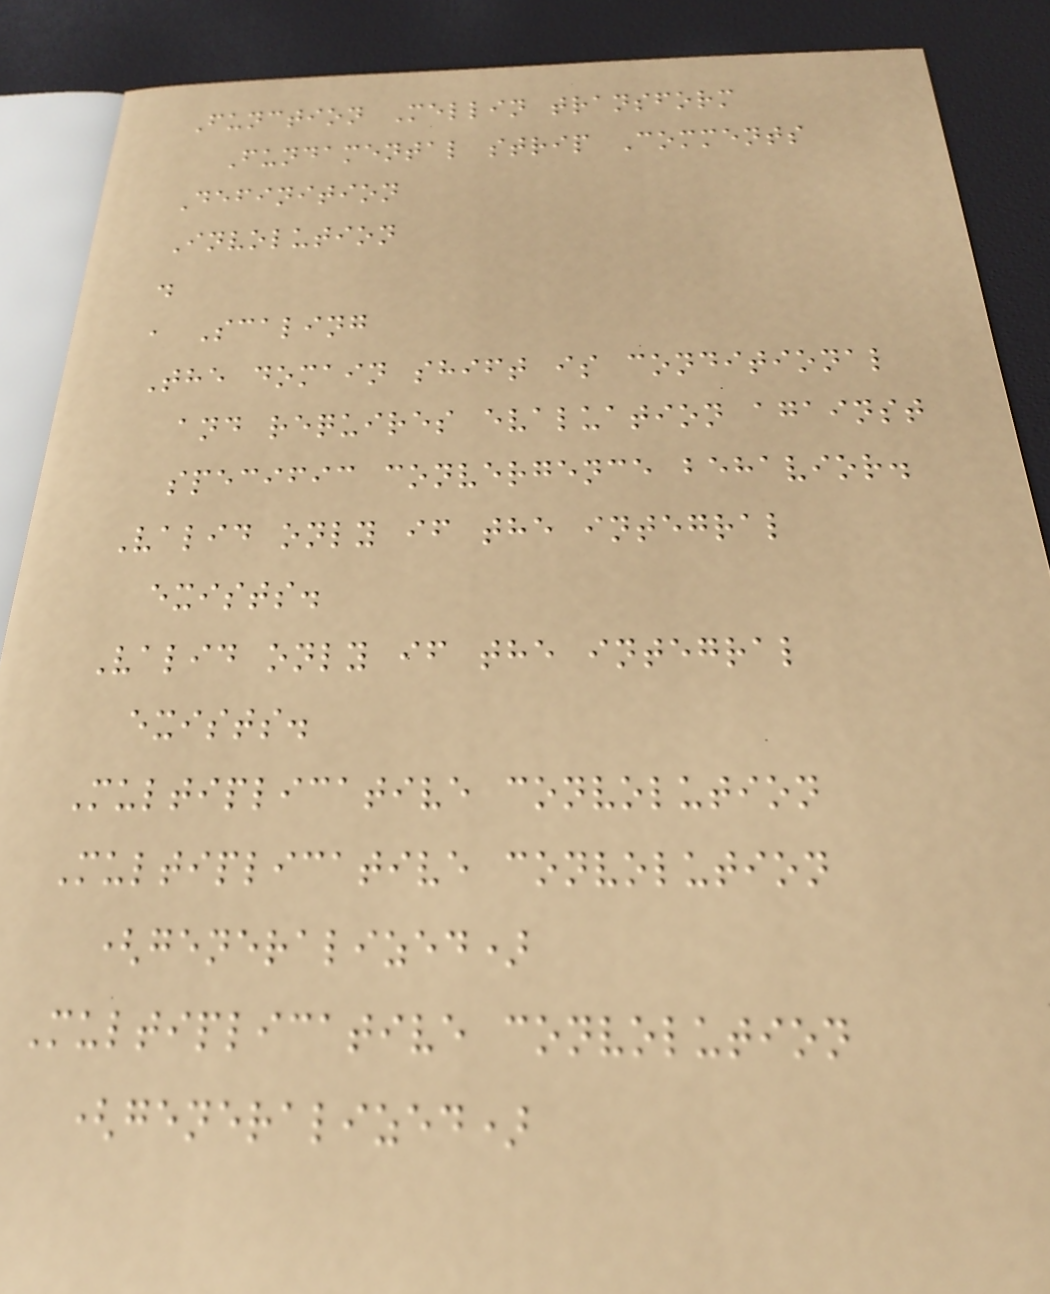Function Mellin transform
Fundamental strip Comments
Definition
Involution
.
, Scaling
The domain shift is conditional
and requires evaluation against
specific convergence behavior.
Valid only if the integral
exists.
Valid only if the integral
exists.
Multiplicative convolution
Multiplicative convolution
(generalized)
Multiplicative convolution
(generalized)
